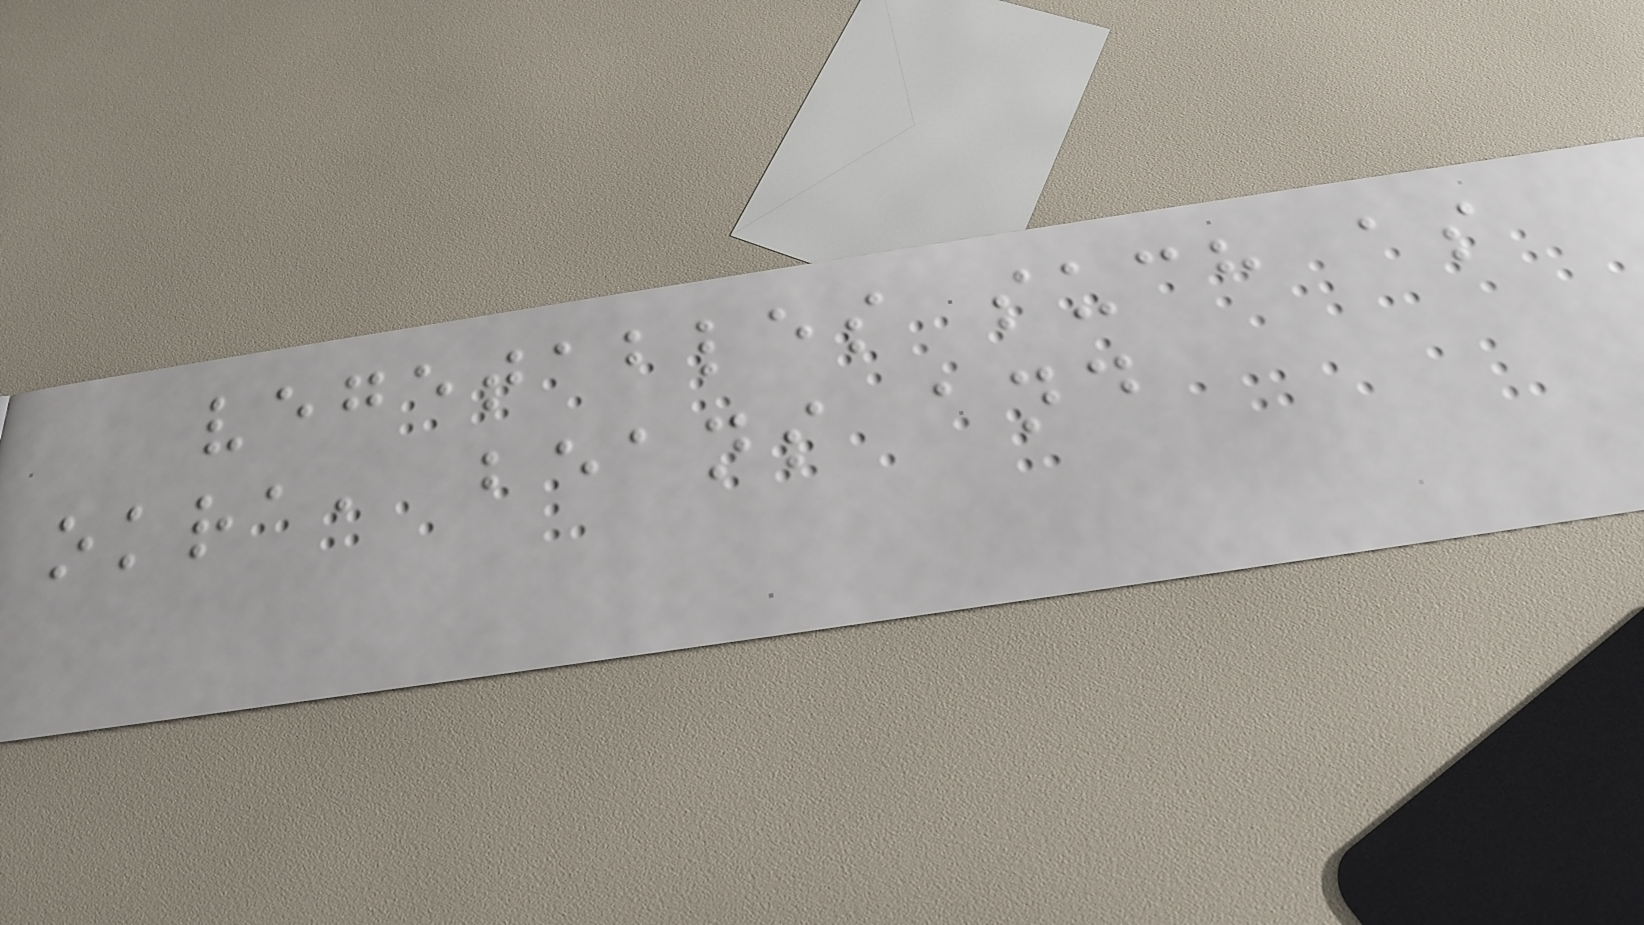vegetables such as
okra, beans and
